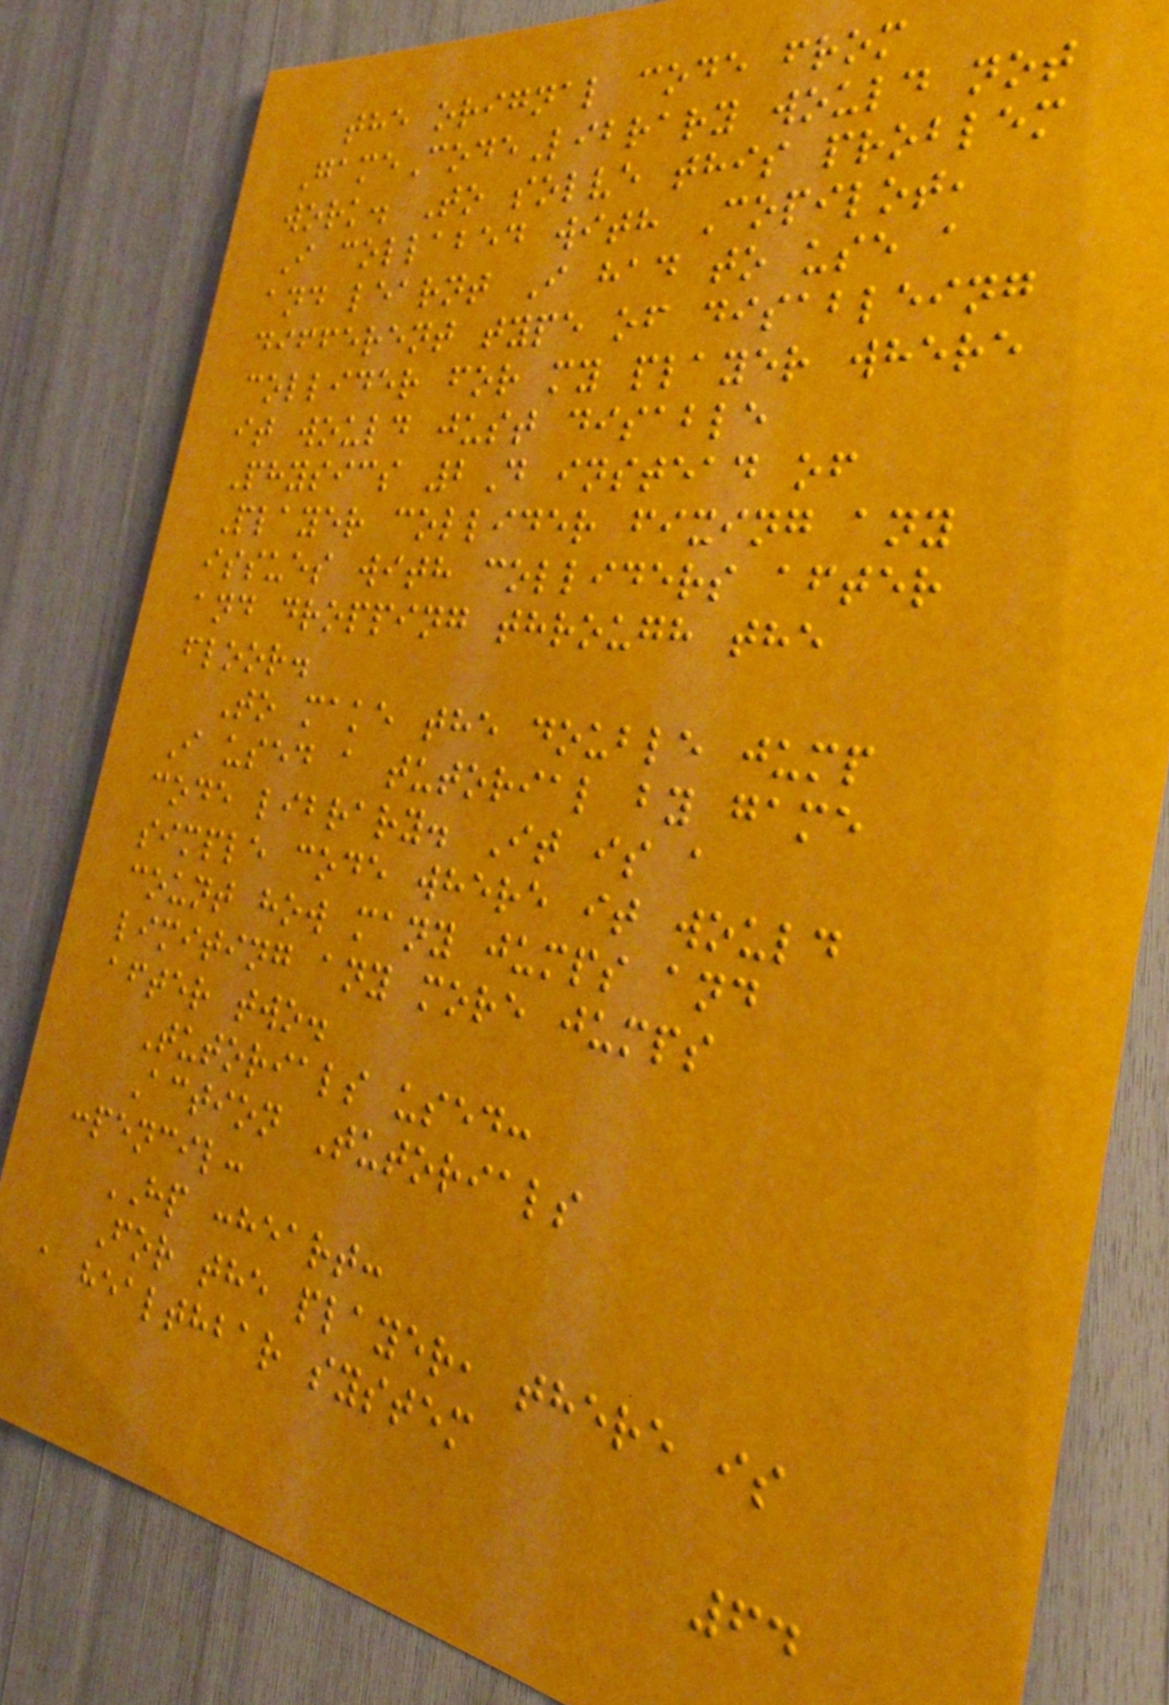the orignal code from
GameCodeLibrary would not
work. To solve this problem
I collabed with Copilot,
and learnt I had to use a
different type of disableing
collider for my player where
it would just disable
Physics 2D instead of
Player collider fixing any
issues with colliders after
and dropping through the
floor.
To make the double jump
I used a tutorial by game
code library. It is a
simple code where it would
count how many jumps and
limiting any more jumps
after two.
Tutorials used:
Action Tutorials
:pencil:
HP :heart:
For the player, there is
a healthbar system
64
